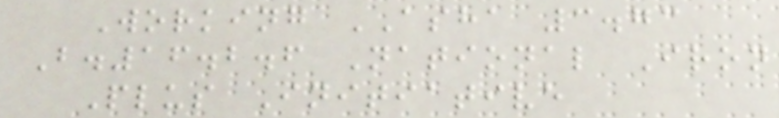Working ASHA 3.73
B.16.2.6 National Iron
Plus Initiative
